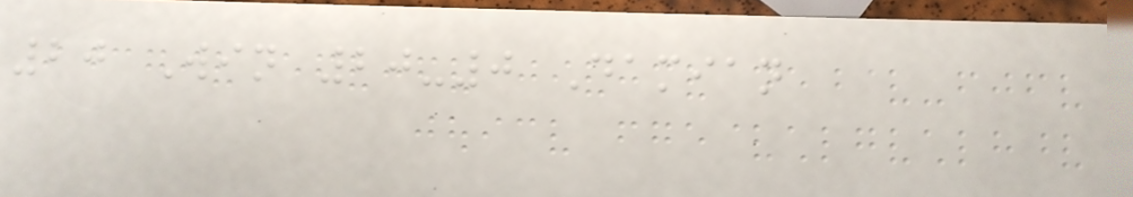20 Win 20-0 Damian
